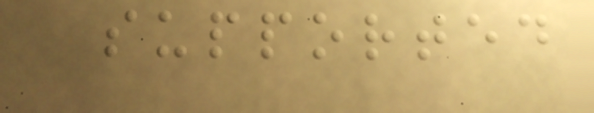supported
